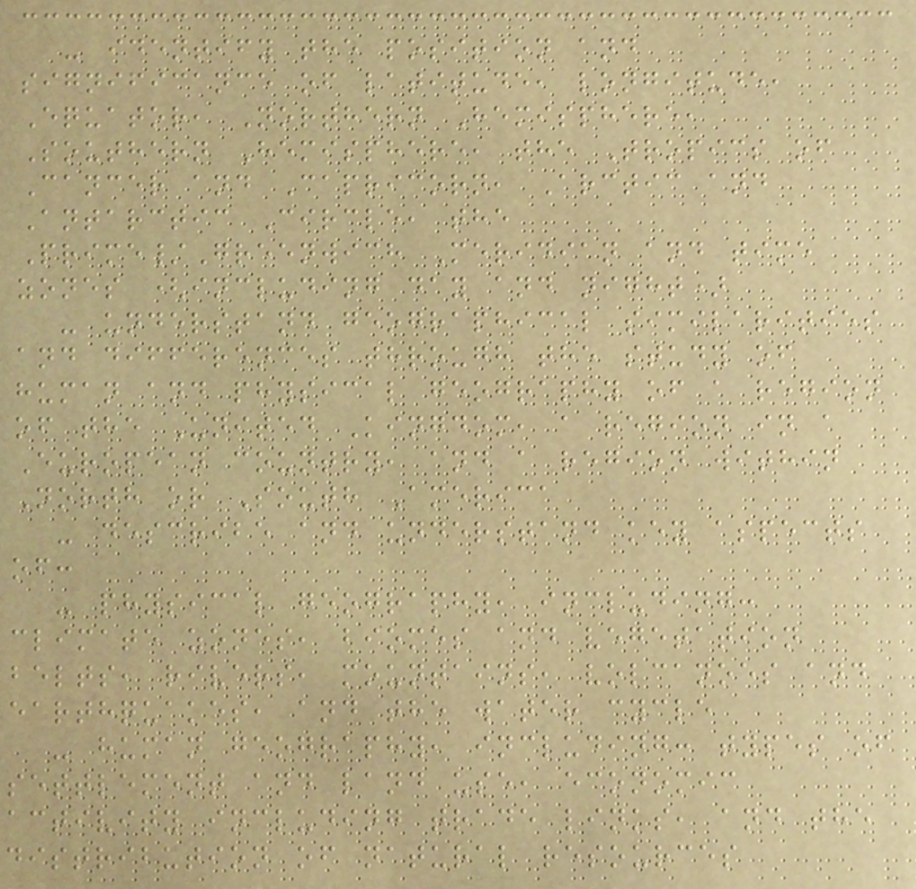- identify the position and
significance of latitude, longitude,
Equator, Northern Hemisphere,
Southern Hemisphere, the Tropics of
Cancer and Capricorn, Arctic and
Antarctic Circle, the
Prime/Greenwich Meridian and time
zones (including day and night)
- understand geographical similarities
and differences through the study of
human and physical geography of a region
of the United Kingdom, a region in a
European country, and a region within
North or South America
- describe and understand key aspects
of:
- physical geography, including:
climate zones, biomes and vegetation
belts, rivers, mountains, volcanoes and
earthquakes, and the water cycle
- human geography, including: types of
settlement and land use, economic
activity including trade links, and the
distribution of natural resources
